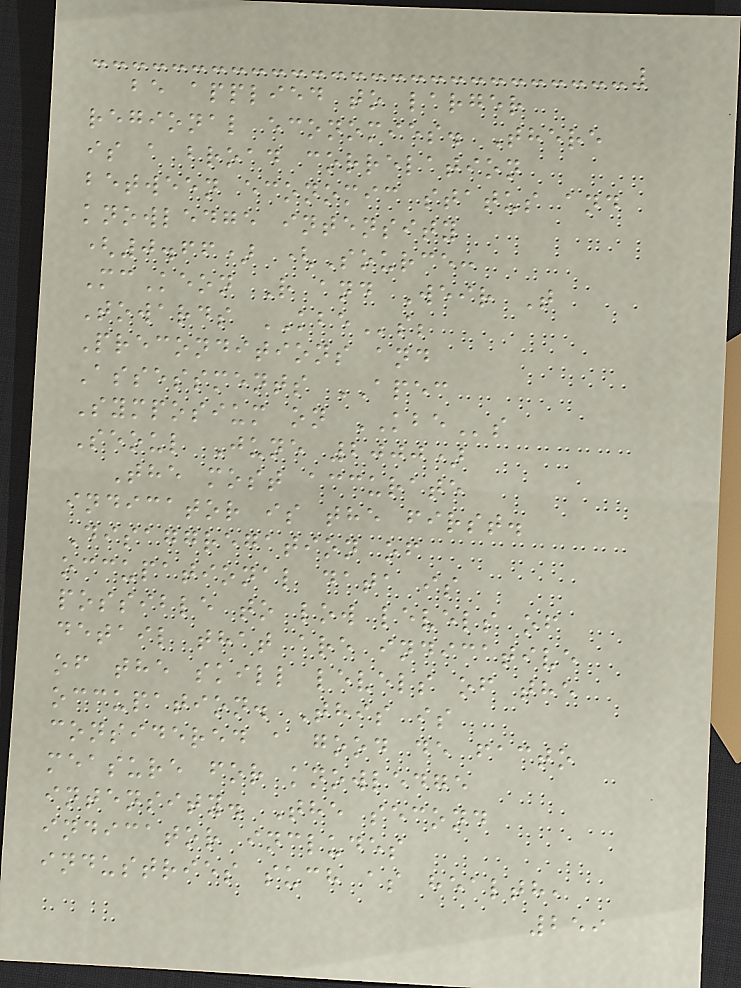be applied to larger
regional economies. There
is a broad correlation
between economic status and
knowledge intensity
(0.66) (Source:
McKeon R and Weir T
Towards KBEs;
Preconditions and
Assessments APEC
Symposium on KBEs
Seoul June 2000)
The most accurate
indicator is the first.
Disaggregation of
occupational data is
possible to low levels of
detail that are indicative
of the skill levels of the
occupation. This is
considered a good de facto
measure for knowledge
intensity. The second
indicator includes
industries such as health,
259
